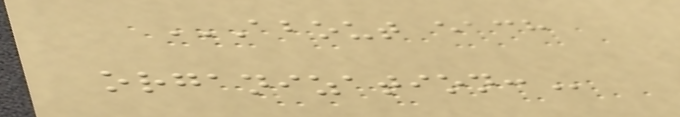ABOUT EACH
ORGANIZATION:
